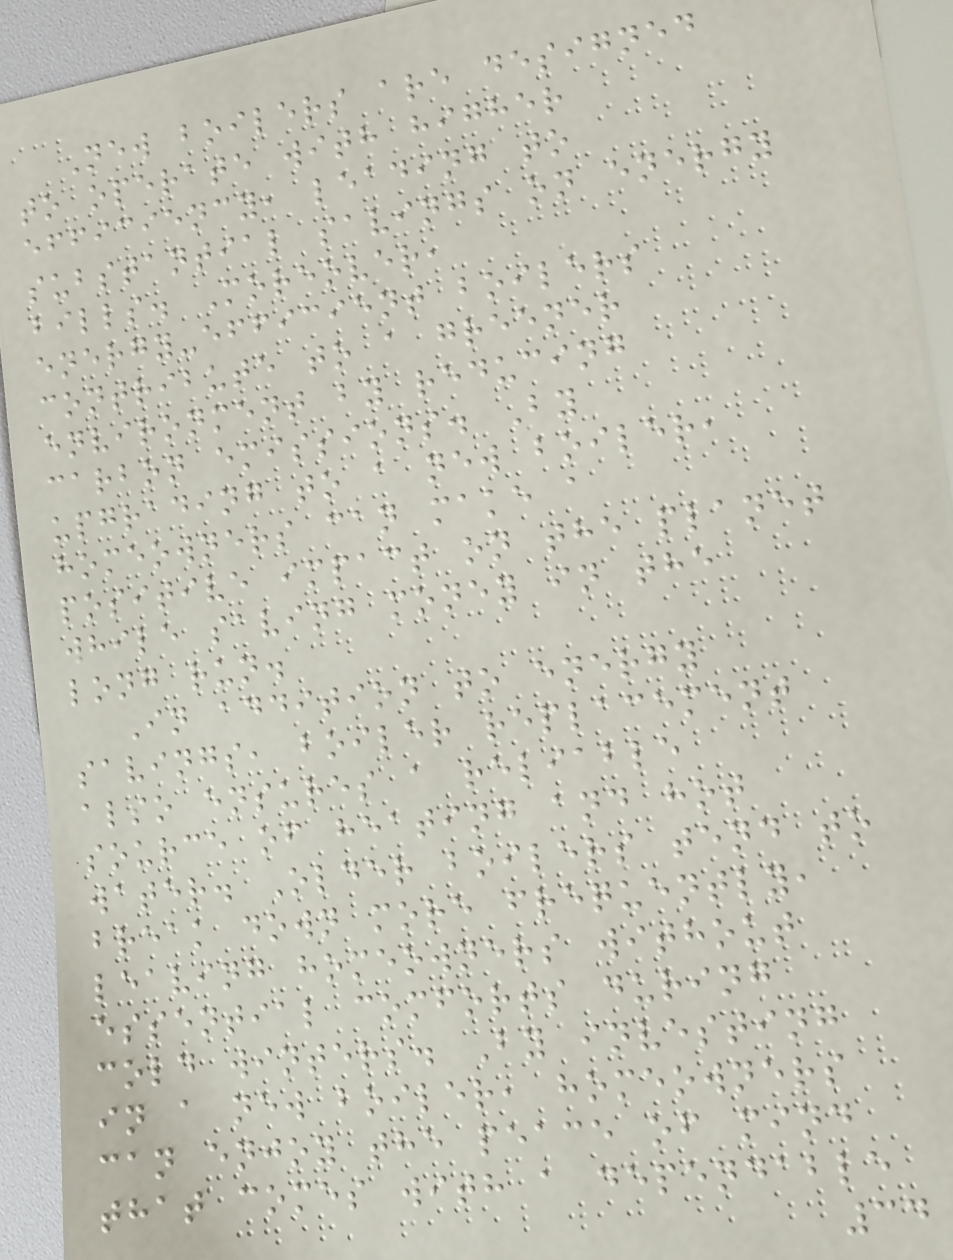New boilers are designed
to operate with higher
efficiency, leading to
substantial savings on energy
bills. Moreover,
energy-efficient boilers
contribute to a greener
environment by reducing
carbon emissions. By
upgrading to a new boiler,
homeowners can make a
positive impact on the planet
while saving money in the
long run.
In addition to energy
savings, boiler replacement
also ensures a reliable
source of heating and hot
water. Older boilers tend to
break down more frequently,
leaving homeowners without
essential comforts during
cold winters. By investing
in a new boiler, homeowners
can enjoy the peace of mind
that comes with a dependable
34
